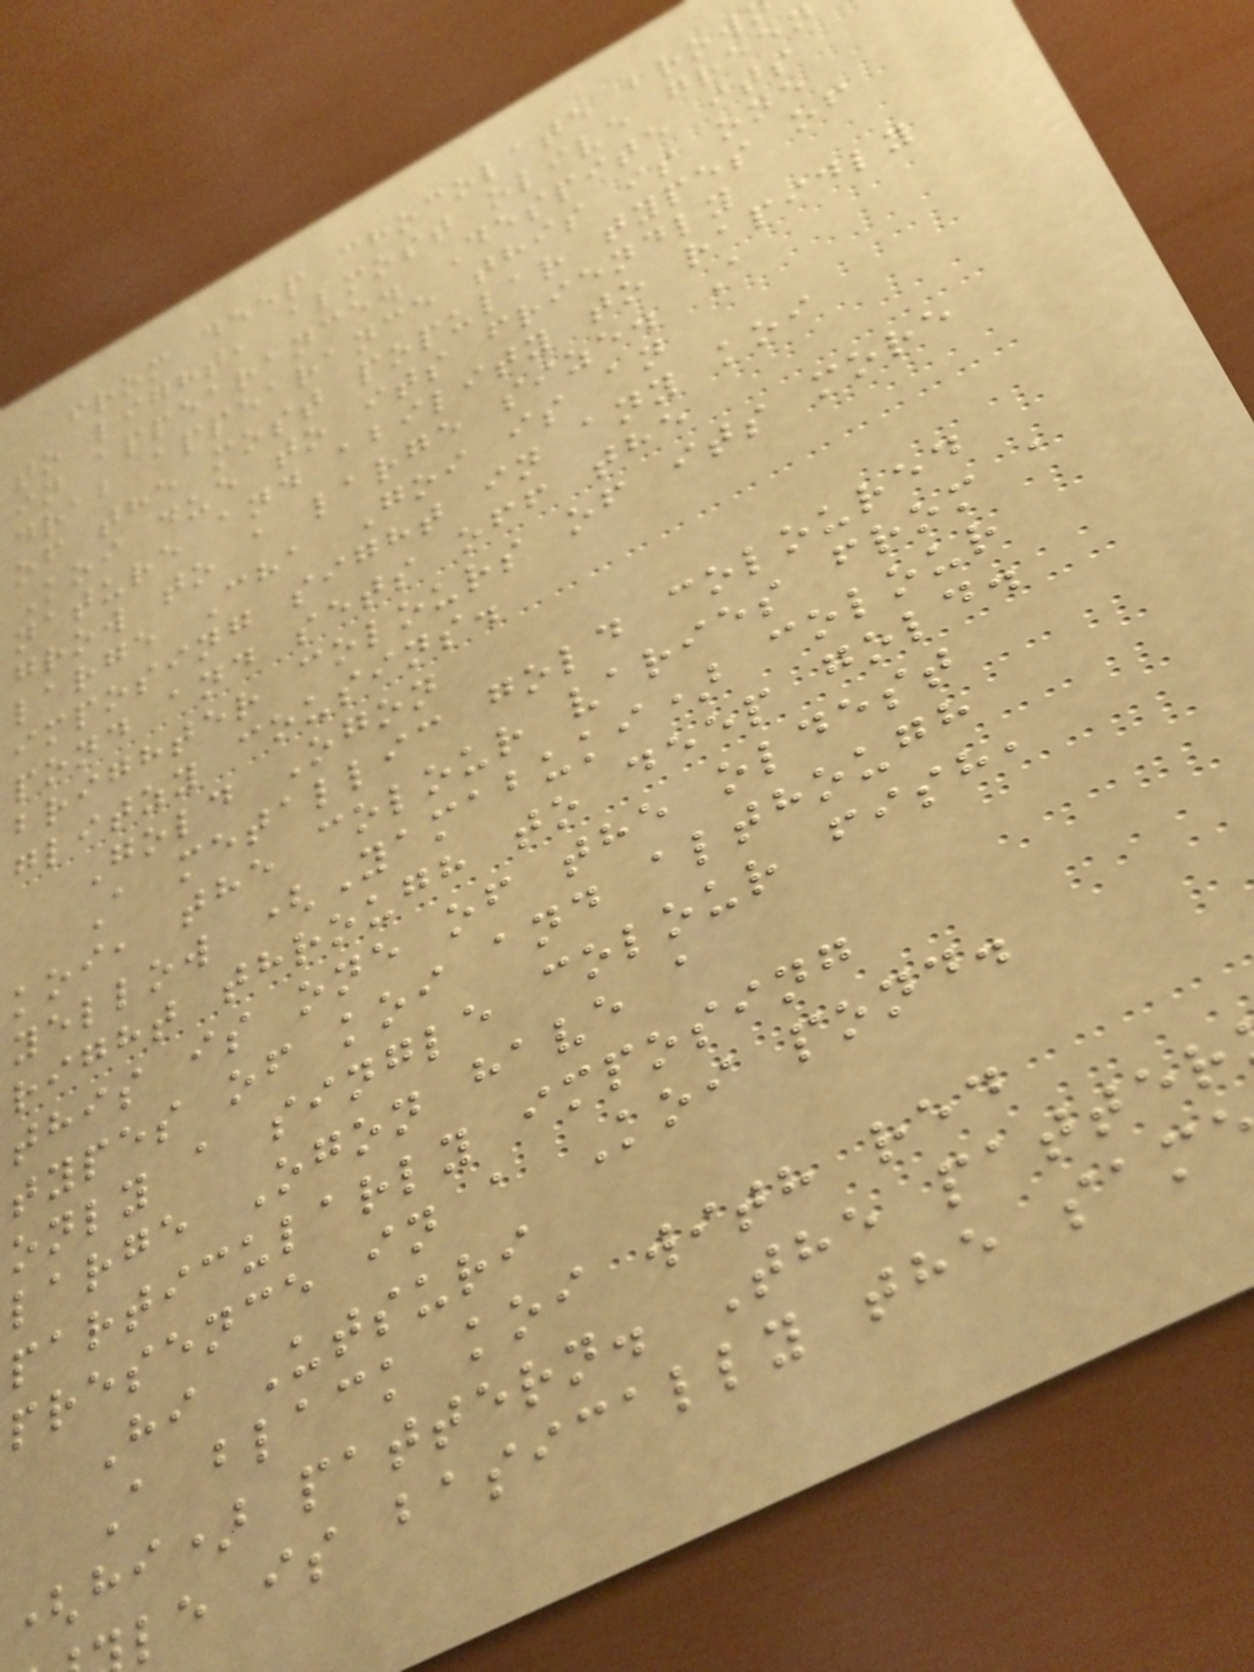from deep chocolate brow
to light, almost olive green
in appearance. Despite its
drab appearance this is one
of the most popular types of
Koi due to its friendly
nature and ability to rapidly
grow to a large size. A
large Cha Goi is an
imposing sight in any koi
pond and sets off the
brighter colours of its more
glitzy cousins.
Gold Ogon
A metallic gold coloured
koi, the colour varies from a
yellow (Yamabuki) colour
right through to deep gold.
this is one of the oldest
types of koi and although
only a single colour fish,
large Ogon have a
particularly imposing
presence in a Koi pond.
Hi Utsuri
A black koi with red
(hi) pattern. The patter
le is basically the sam
